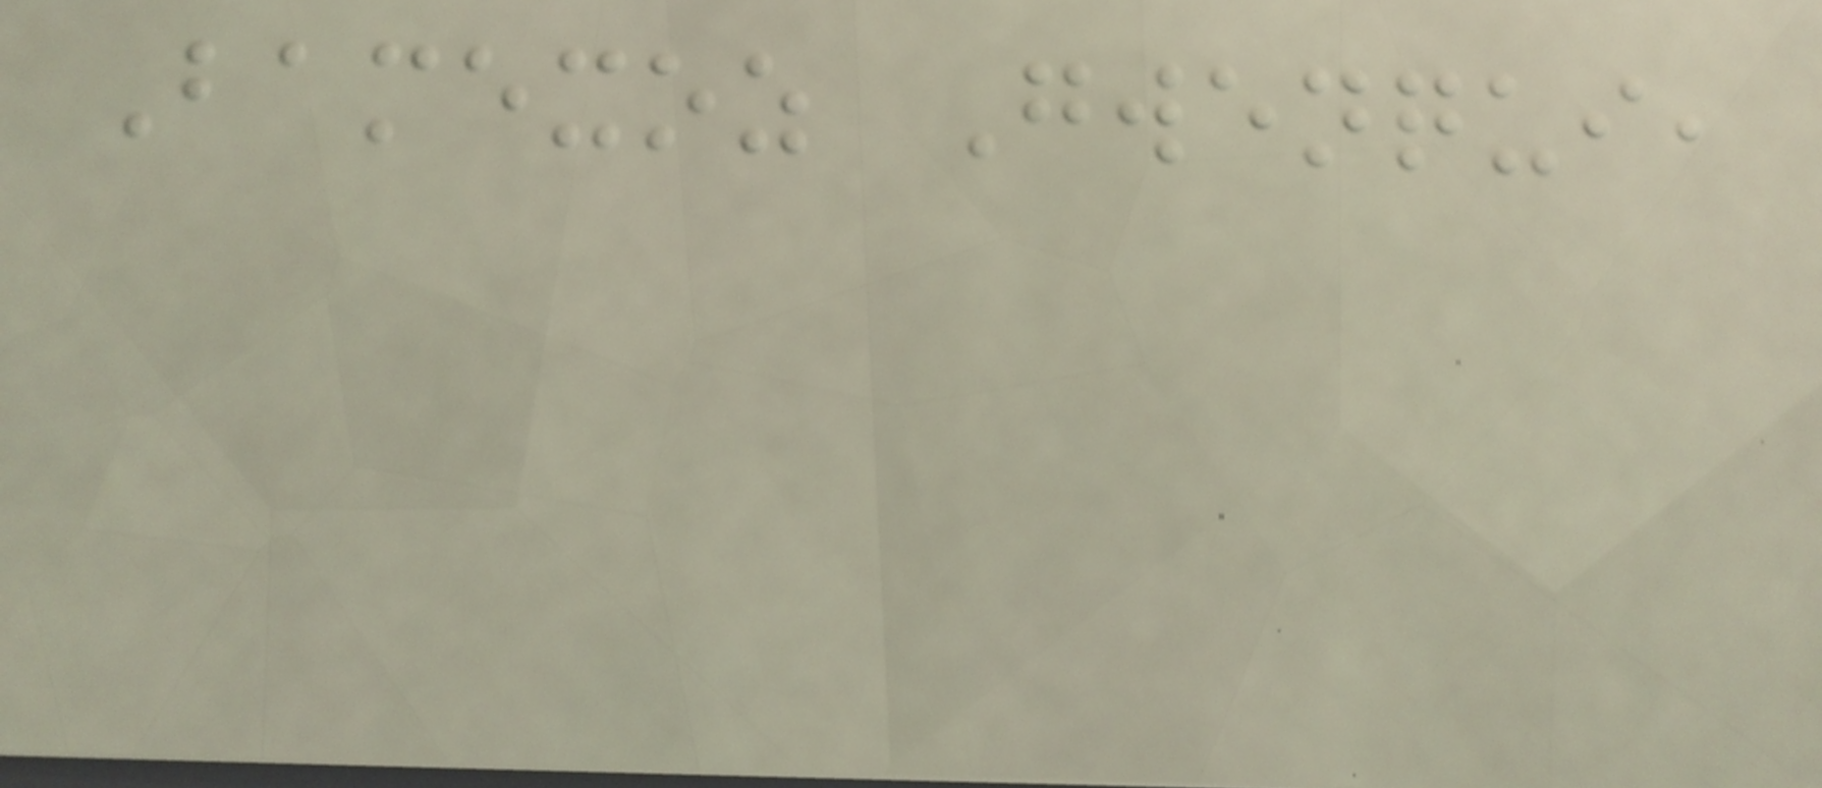Bamexoz Gwenqui,
